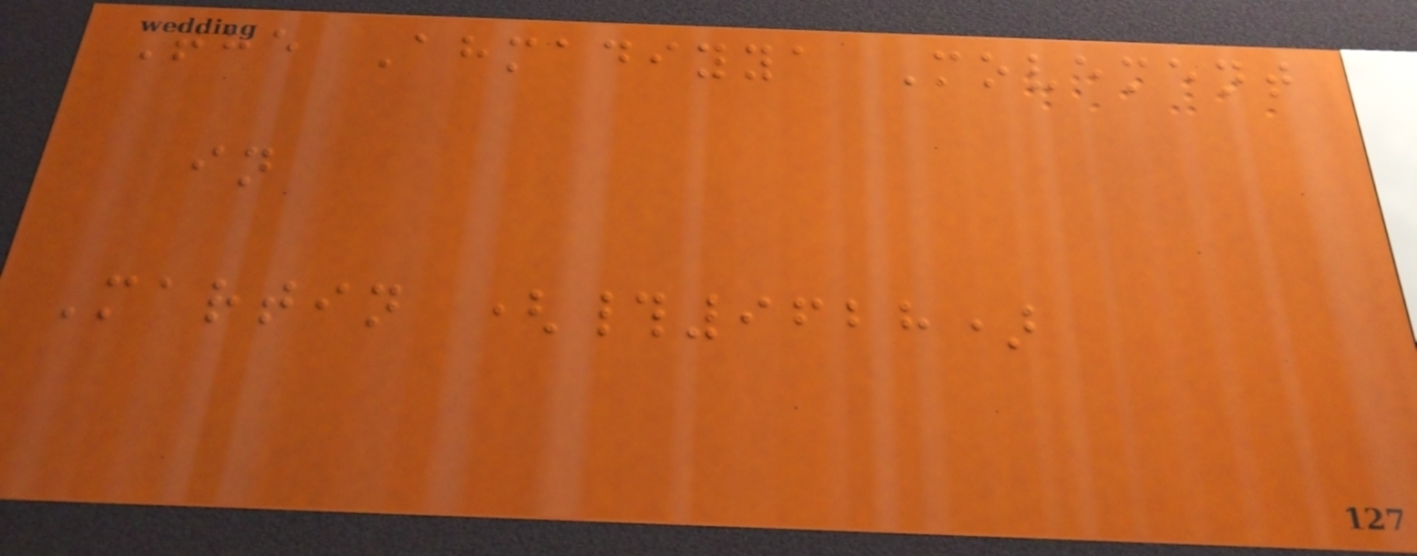The Ahmadiyya Movement
in
Martin (#9628)
